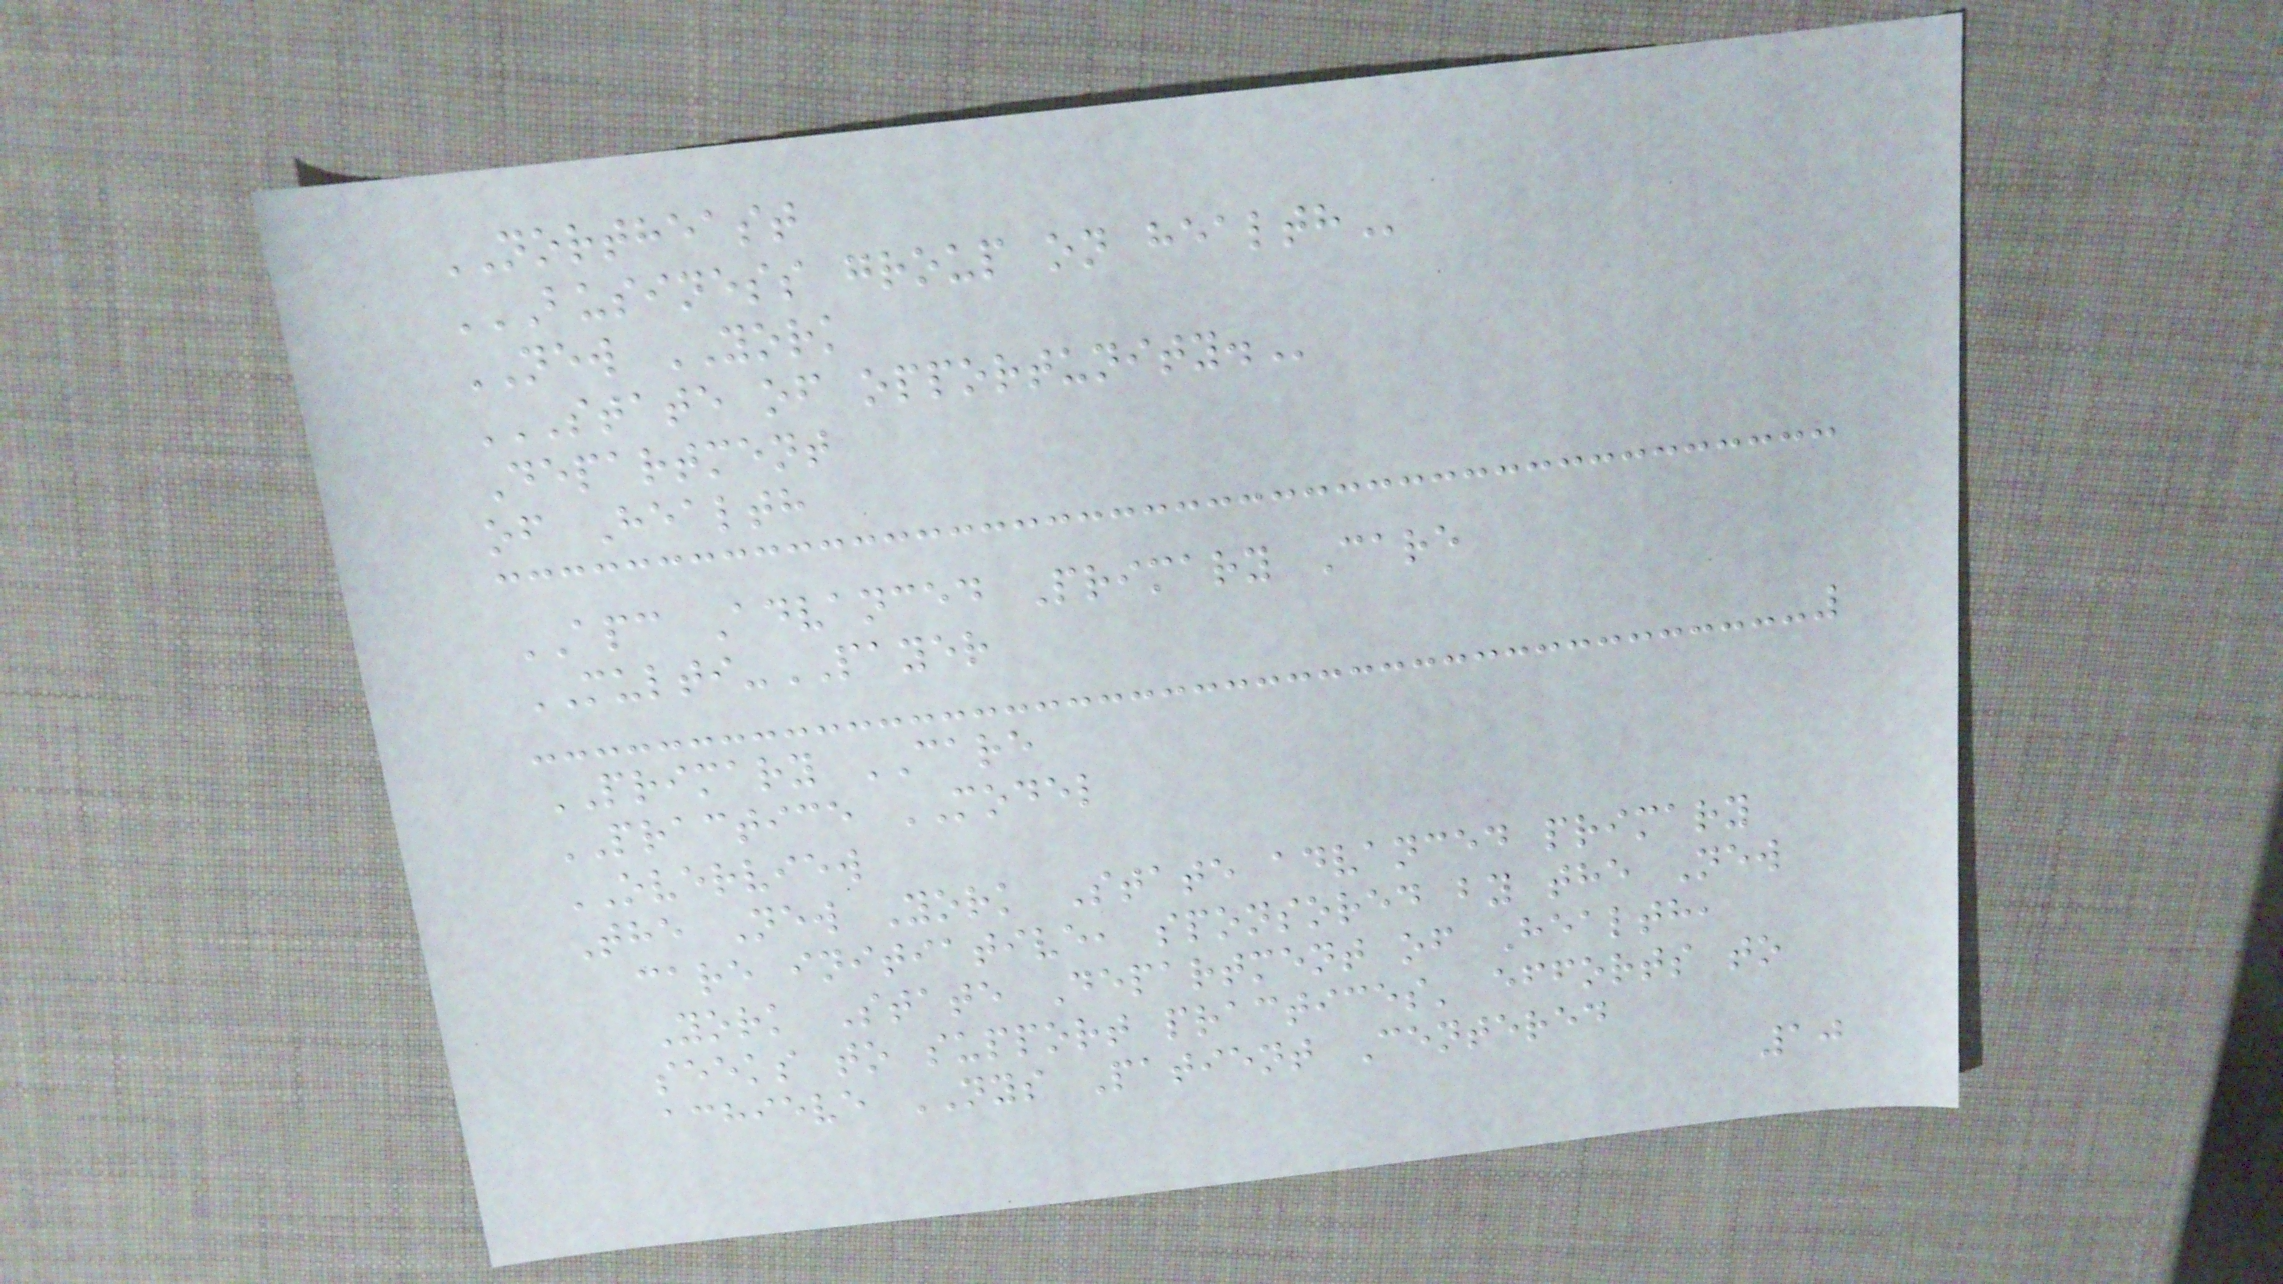NORTHEAST
BUSINESS GROUP ON HEALTH
NEW YORK
STATE OF OPPORTUNITY.
Department
of Health
APC Advanced Primary Care
MULTI-PAYER
PRIMARY CARE
PRACTICE MODEL
OVERVIEW
The New York State advanced primary
care initiative, sponsored by the New
York State Department of Health,
seeks to support practices' efforts to
achieve NYS Patient Centered
10
